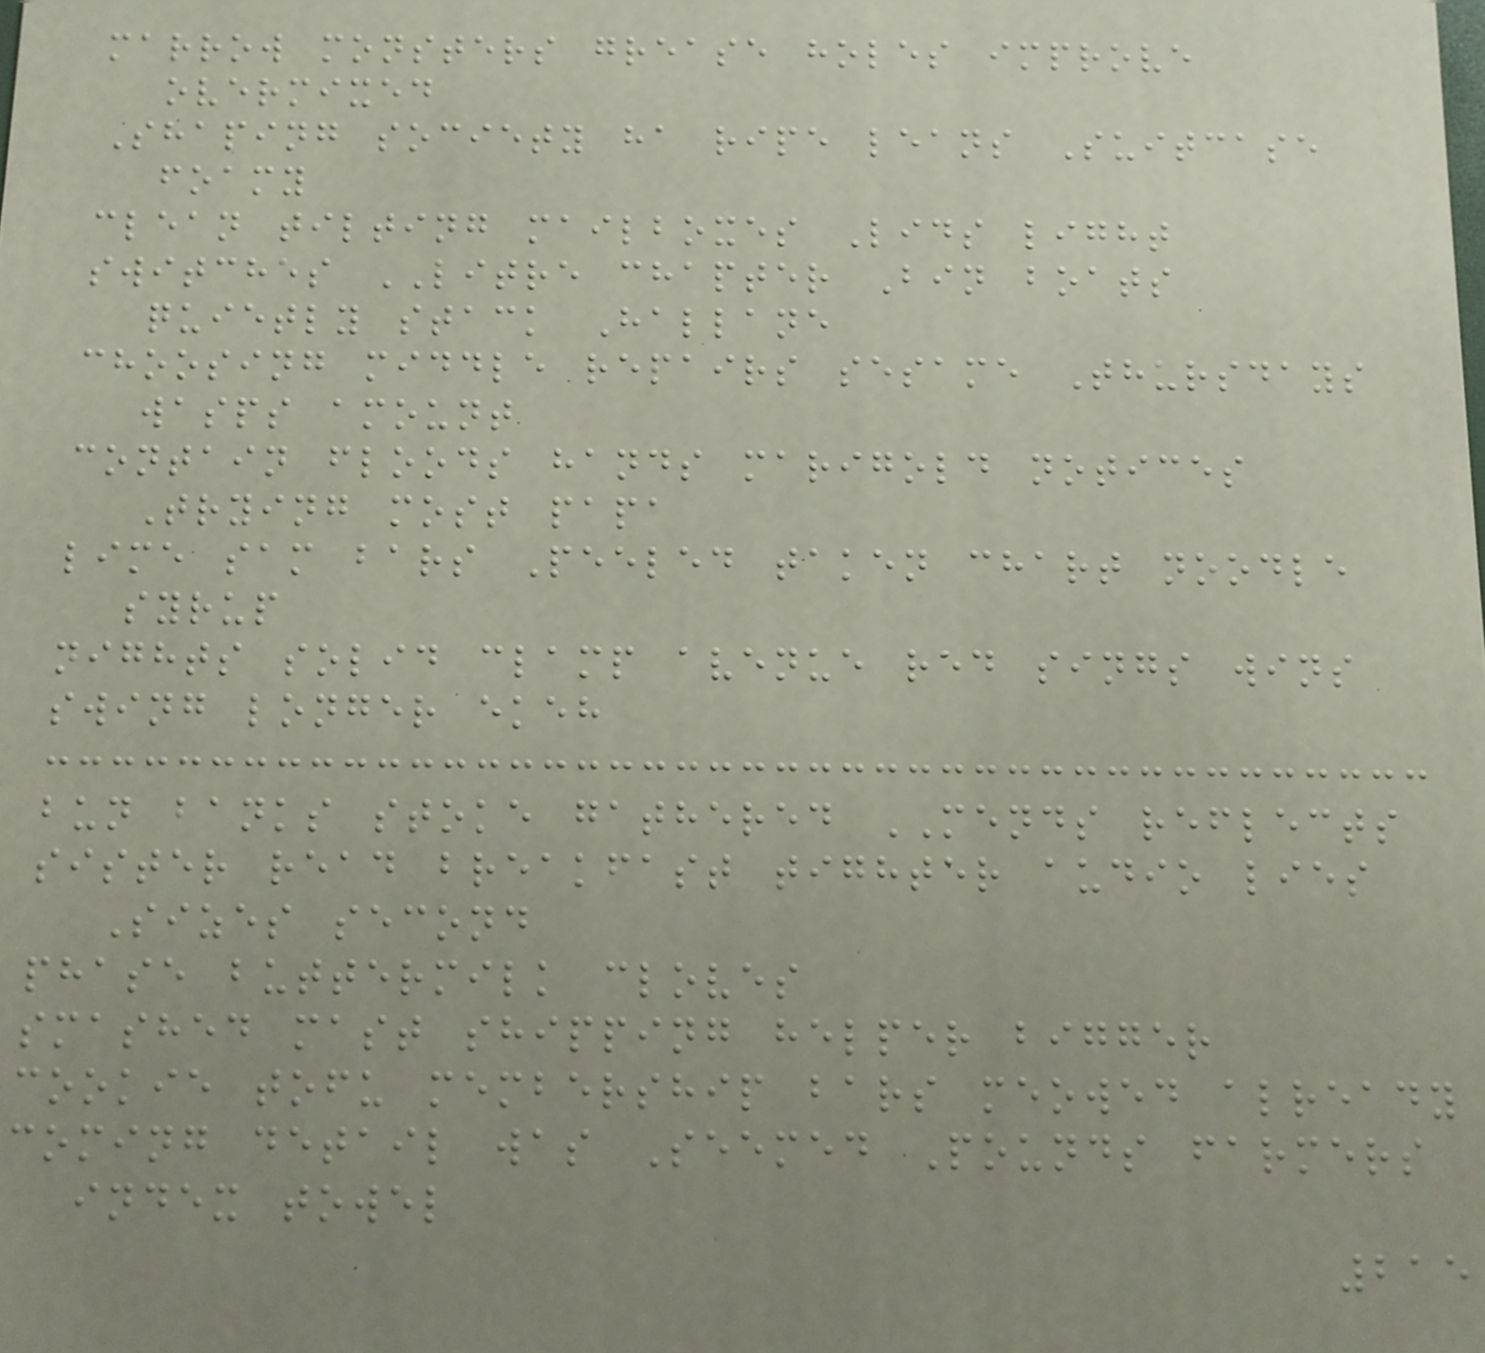marrow monsters grease holes improve
overmixed
Shaping society ha ripe leans Suitcase
foamy
clean tilting mailboxes Lids light
switches LITRE chapter Bin boats
quietly stack Hallane
choosing middle repairs sesame Thursdays
wasps amount
contain floods hands marigold notices
Trying most papa
lime sam bars Peeled taken chart noodle
syrup
nights solid clamp avenue red sings wins
swing longer ekeh
bun banks stoke gathered MENDS reflects
sister read breakfast tighter audio lies
Sizes second
phase buttermilk cloves
smashed mast shipping helper bigger
cookie tofu membership bars meowed already
coming detail was Seemed Pounds farmers
index towel
215
